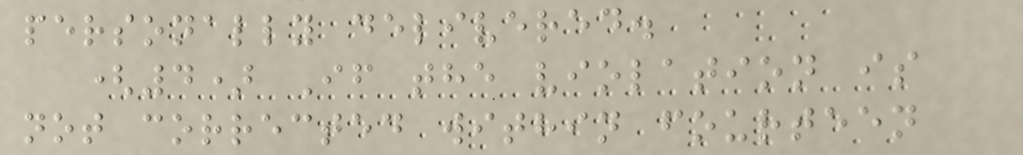personally delivered.
(4) If the violation is
not corrected within fourteen
